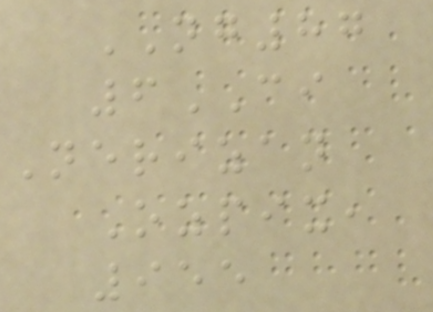NG87
6CI
Nerizan
Ozpix,
955
